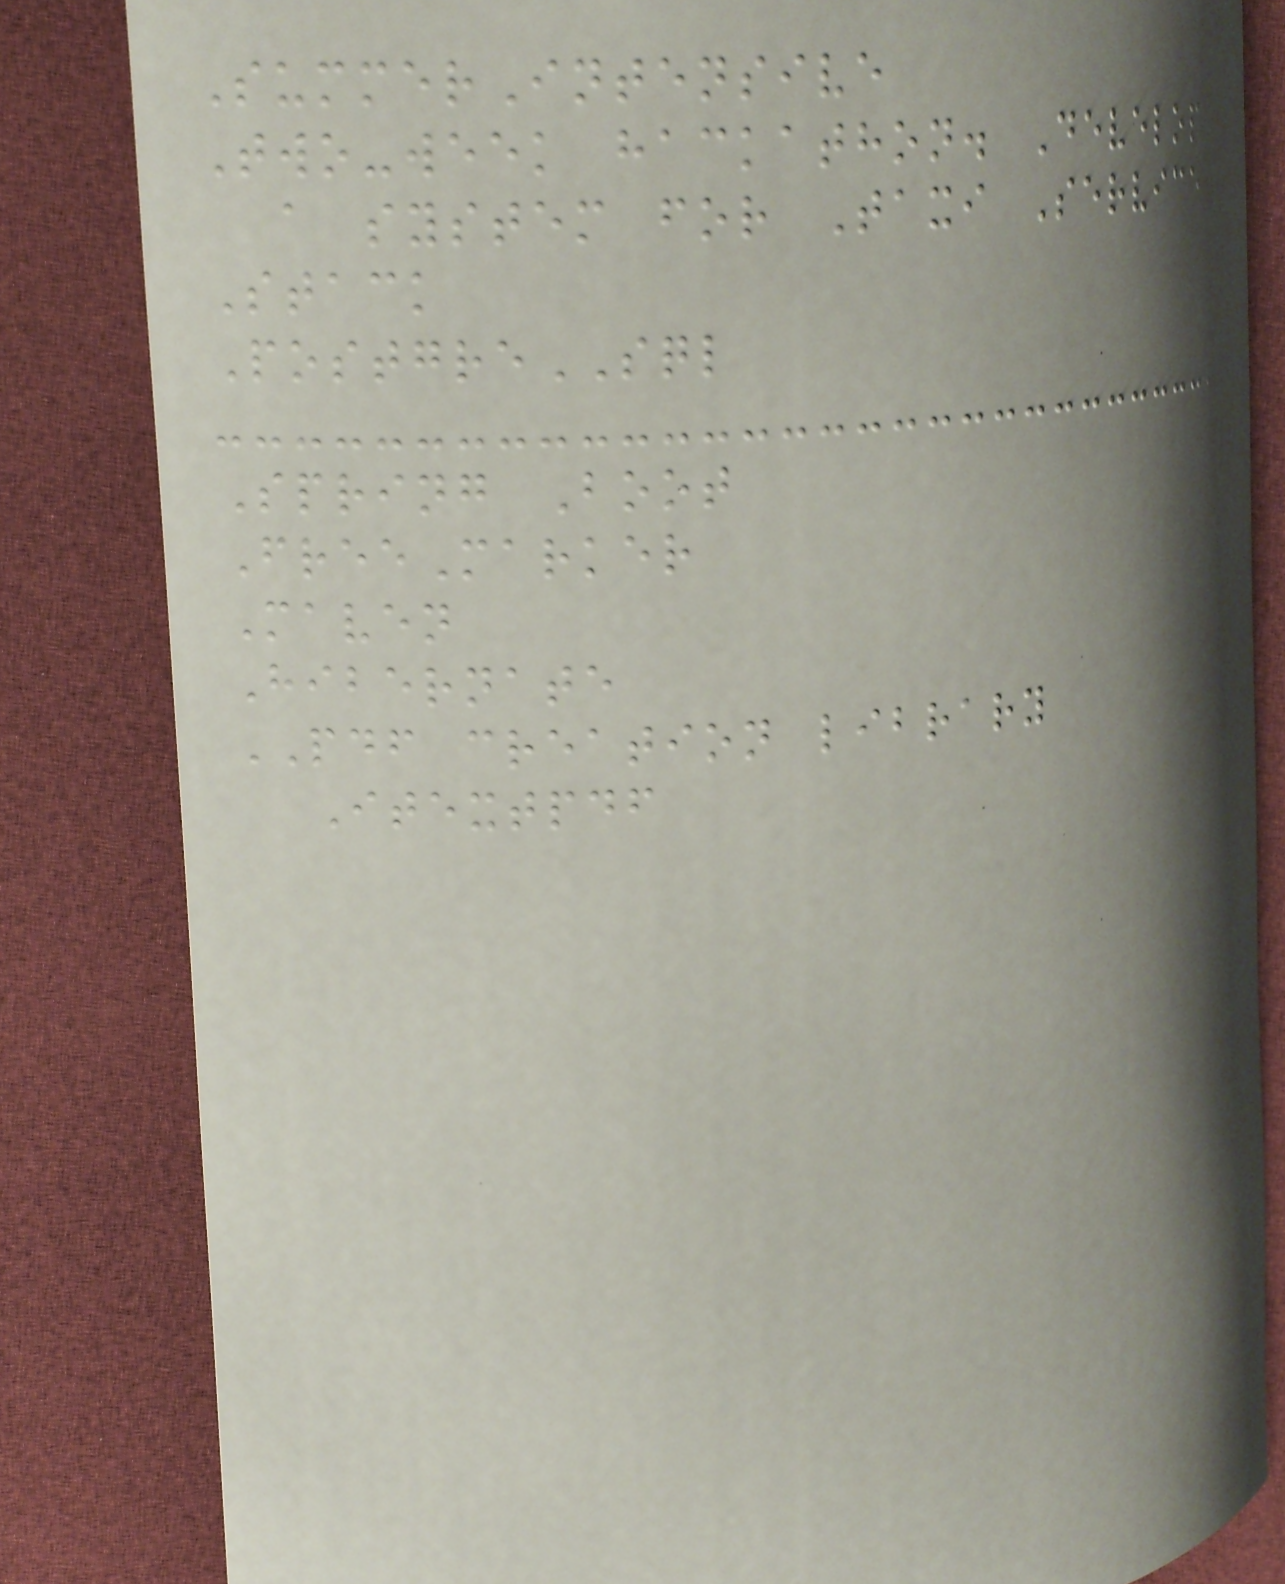SummerIntensive
Two-week hackathon. Develop
a system for Taxi Service.
Stack
PostgreSQL
Spring Boot
FreeMarker
Maven
Hibernate
PDF creation library
Itextpdf
